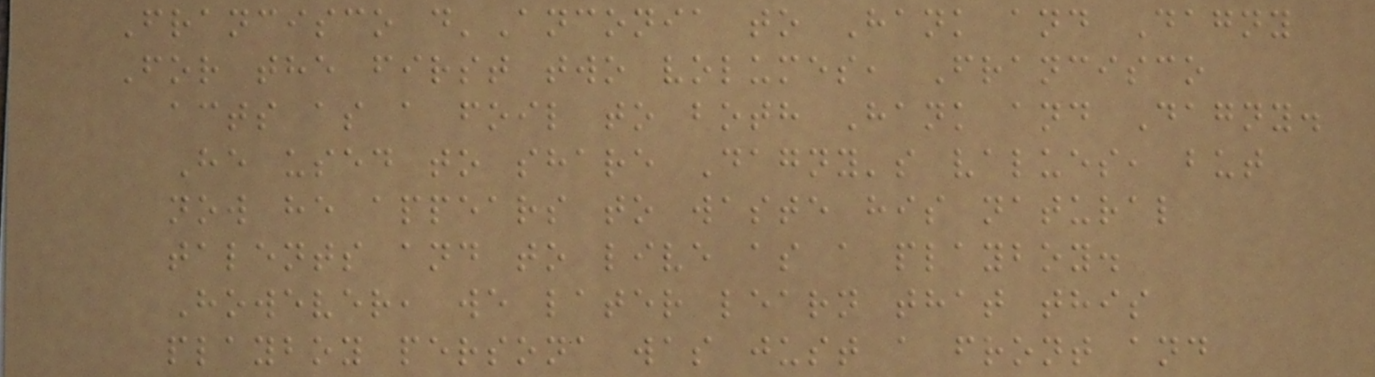Francisco d'Anconia to Hank and Dagny
For the first two volumes, Francisco
acts as a foil to both Hank and Dagny.
He used to share Dagny's values, but
now he appears to waste his natural
talents and to live as a playboy.
However, we later learn that this
playboy persona was just a front and
